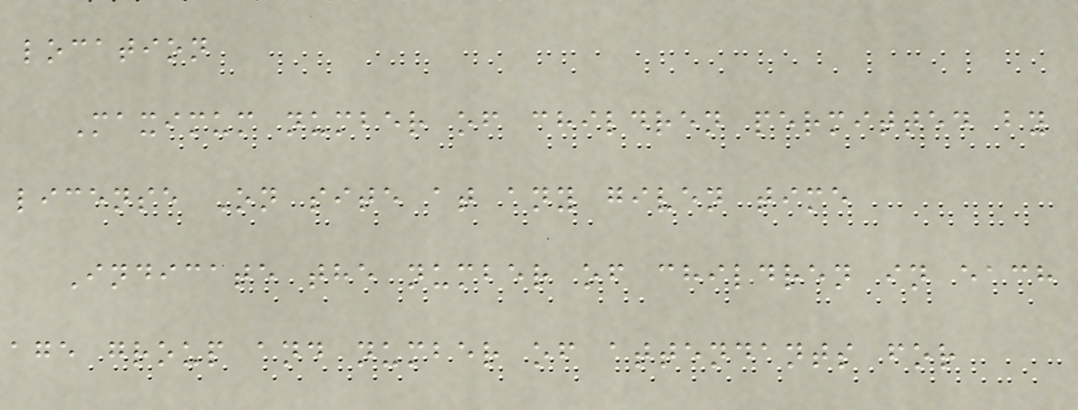location
Maximum number of children permitted by
license On site at any given time
Indicate the number of children in each
age group and number of attendants for
